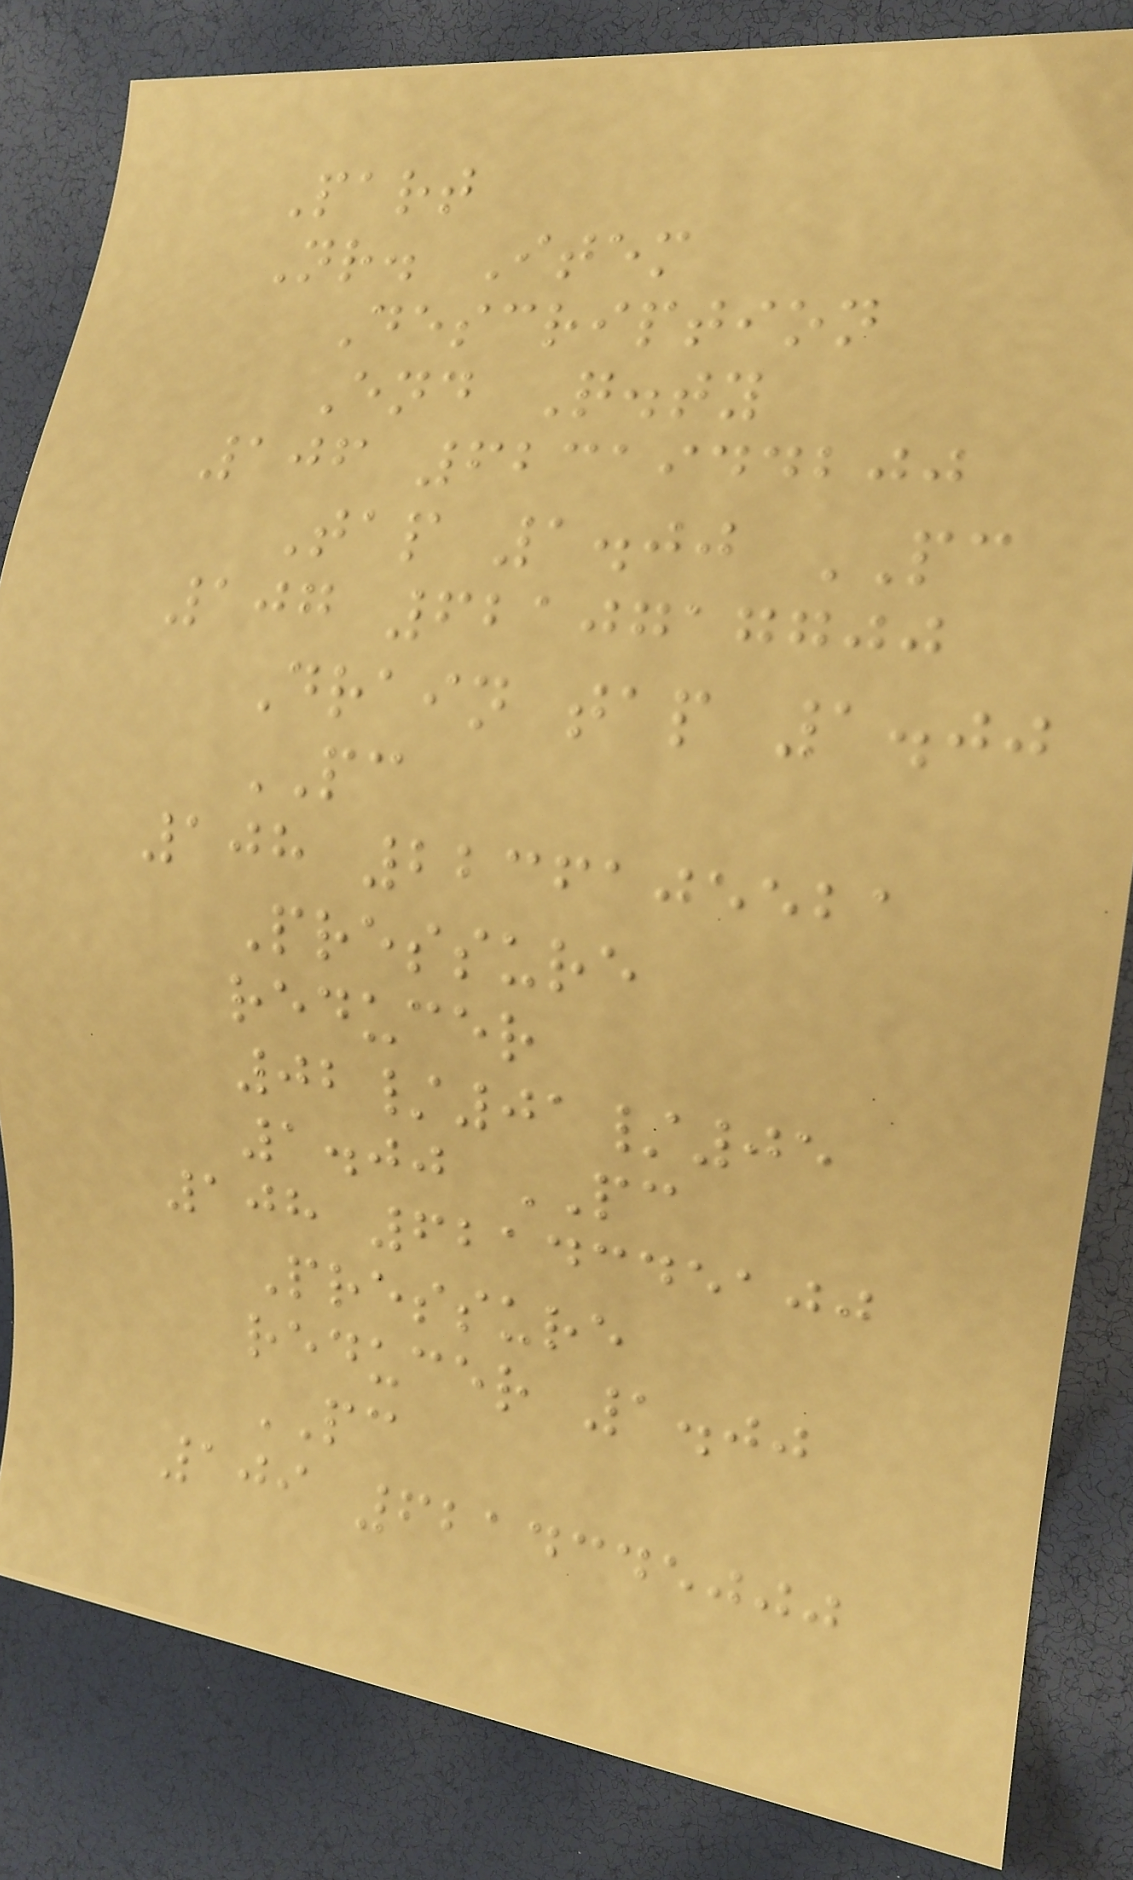Part
Nr. Item
Description
End Q.ty
106 6231944200
Tap 1.00 PC
107 6210717700
Drain tap 1.00
PC
108 2236105521
Pressure
reducer
02/01/05
1.00 PC
108 6214345100
Pressure
reducer 1.00
PC
109 6214345000
